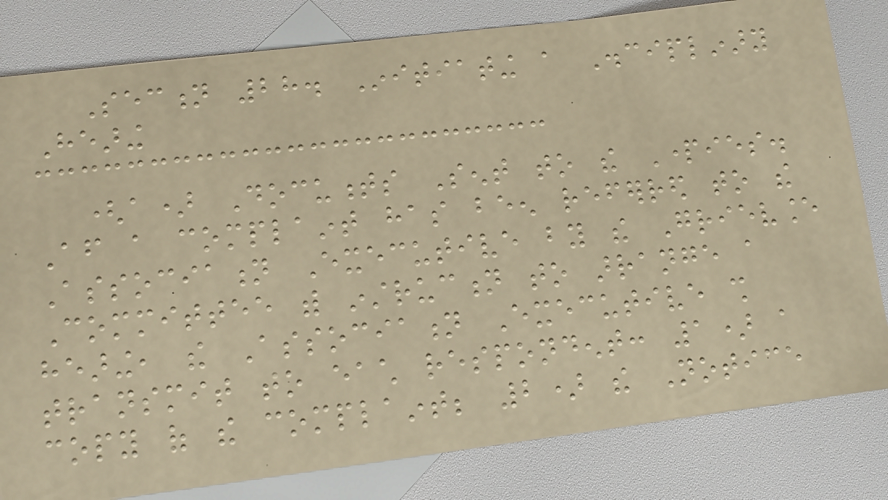Section 28. Initiating a Disciplinary
Hearing
(a) Documents Sent to the Parties.
After a complaint has been referred to the
Association Executive by the Grievance
Committee with instruction to arrange a
hearing, the Association Executive shall
transmit to each respondent: 1) a
copy of the complaint; 2) the Notice
